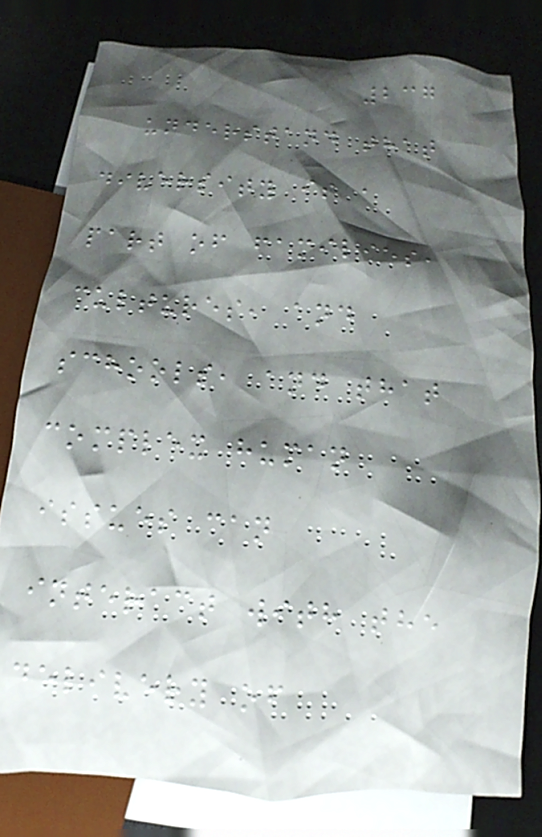237
understand that
diversity is a
part of families,
cultures, and
schools, and that
complex human
issues can
interact with the
delivery of
